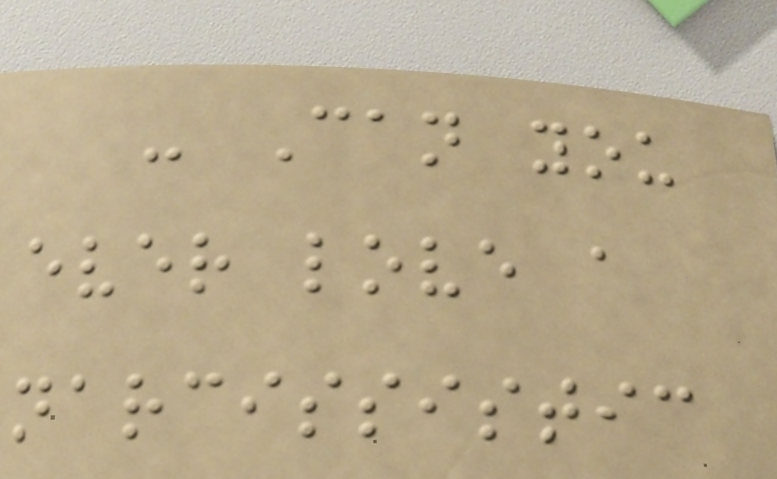- Can you
ever love a
narcissistic
